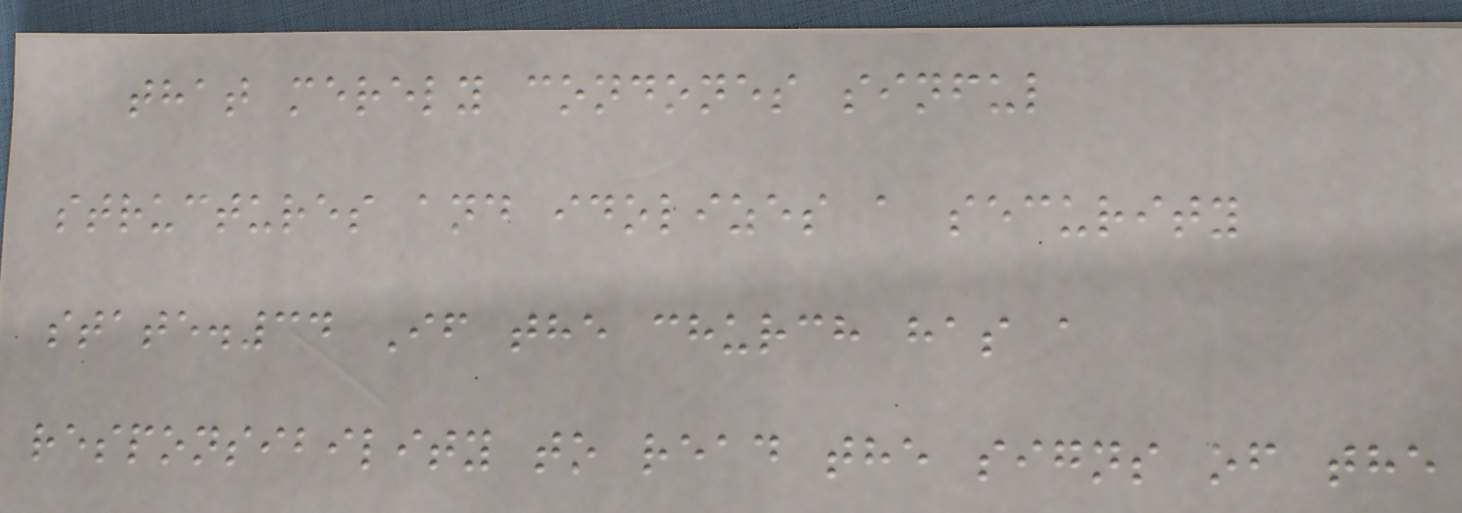that merely condones sinful
structures and idolizes a security
state.34 If the church has a
responsibility to read the signs of the
